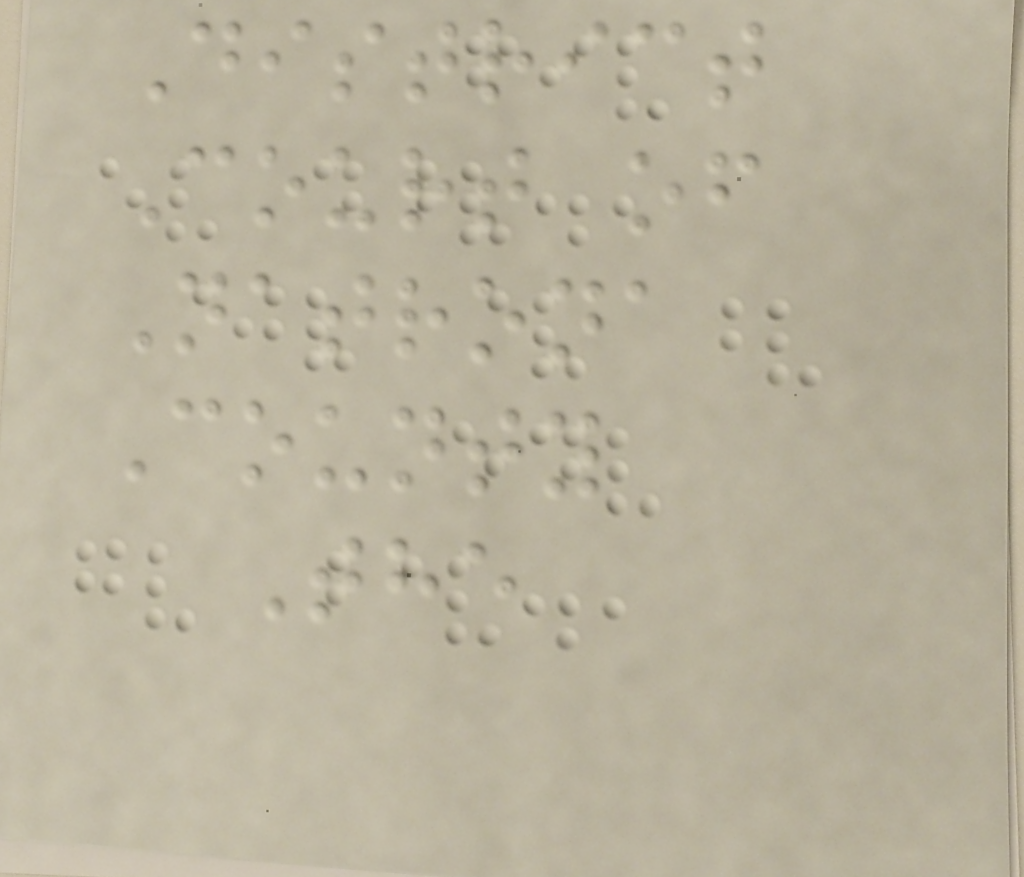District
Court of
Natrona
County
The
